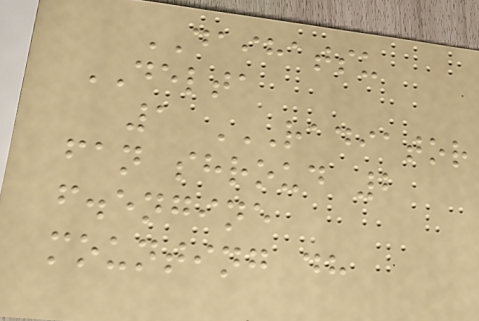DAIHATSU
DELTA
1 RADIATOR
FAN SHROUD 2
F.ENGINE
MOUNTING DH
